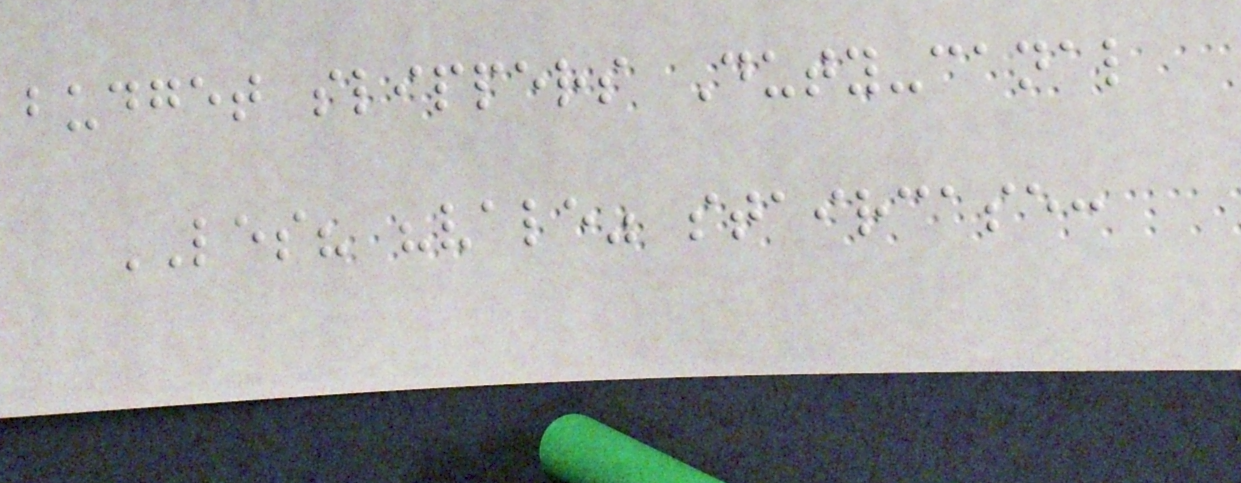budget slippers Duty-canal
LES? "vale" staircase:
